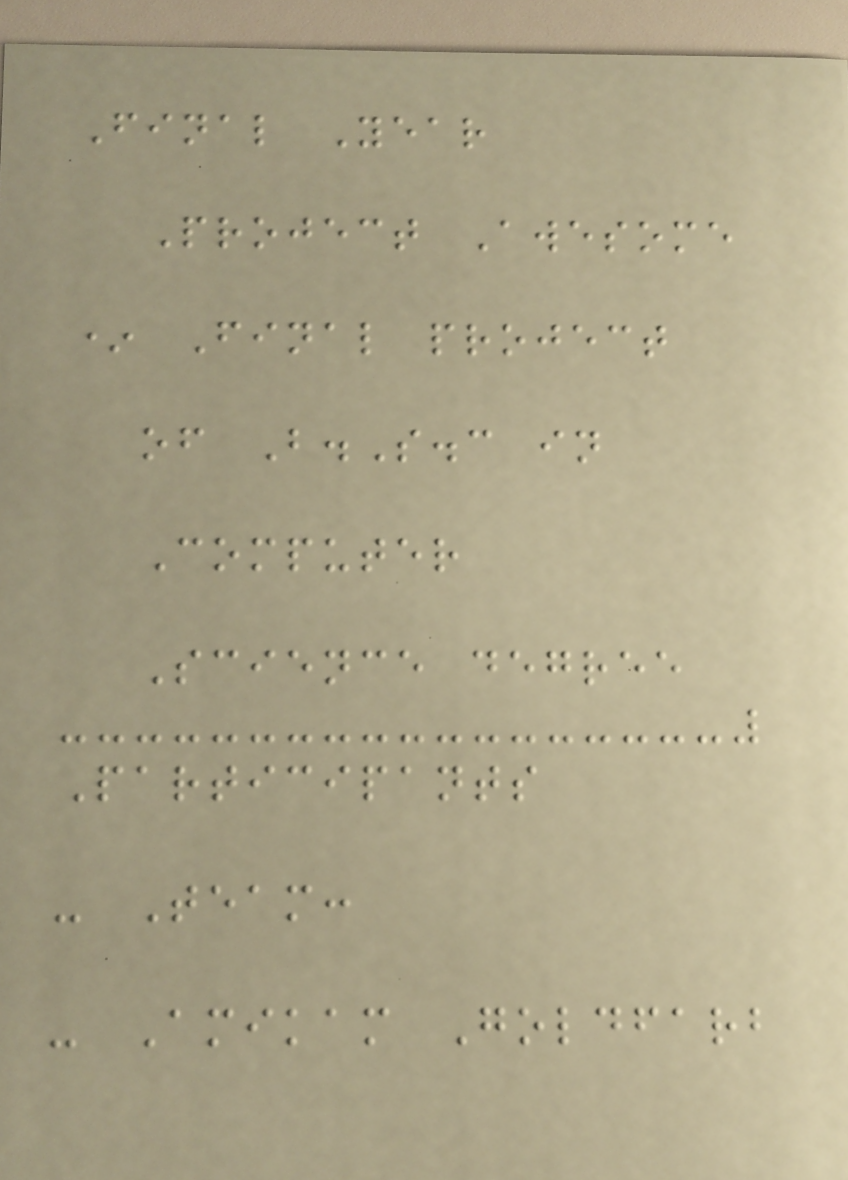Final Year
Project Awesome
* Final project
of B.S.c in
Computer
Science degree
Participants
- Team:
- Amikam Goldfarb
